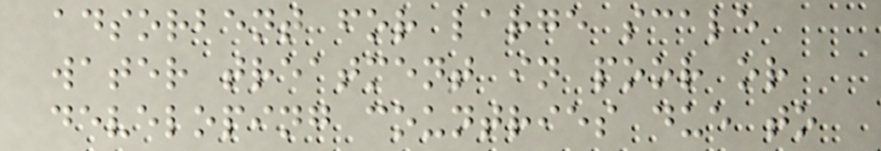adsorbent for large scale
water treatment in poor or
developing countries due to
